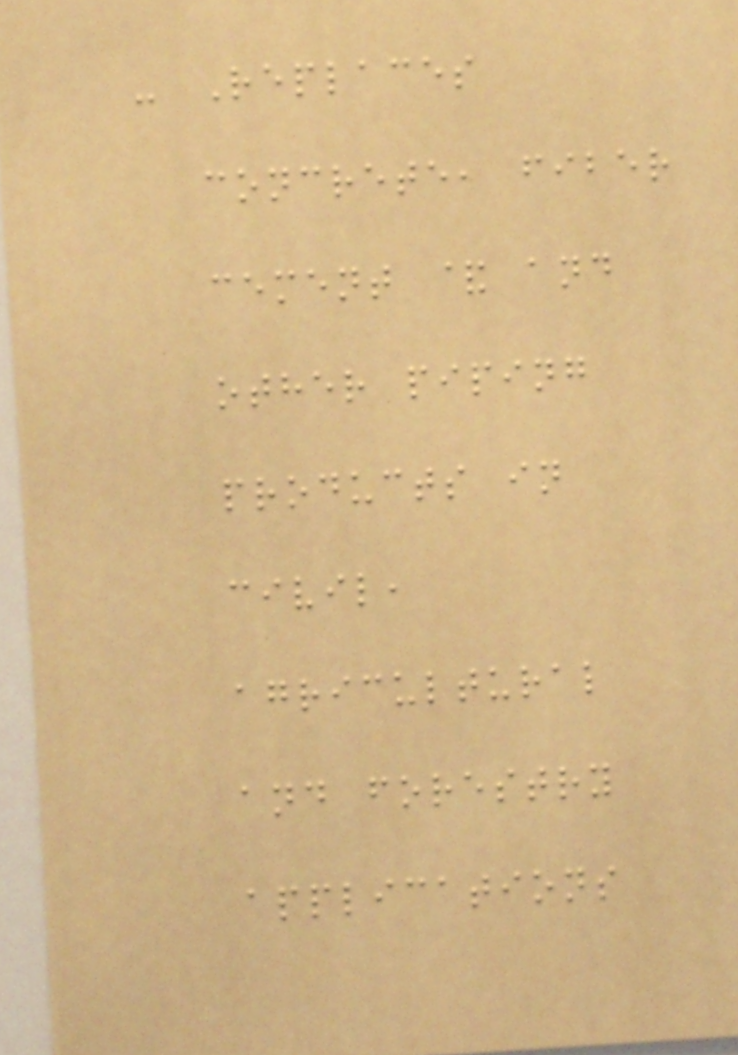- Replaces
concrete, fiber
cement & and
other piping
products in
civil,
agricultural
and forestry
applications
